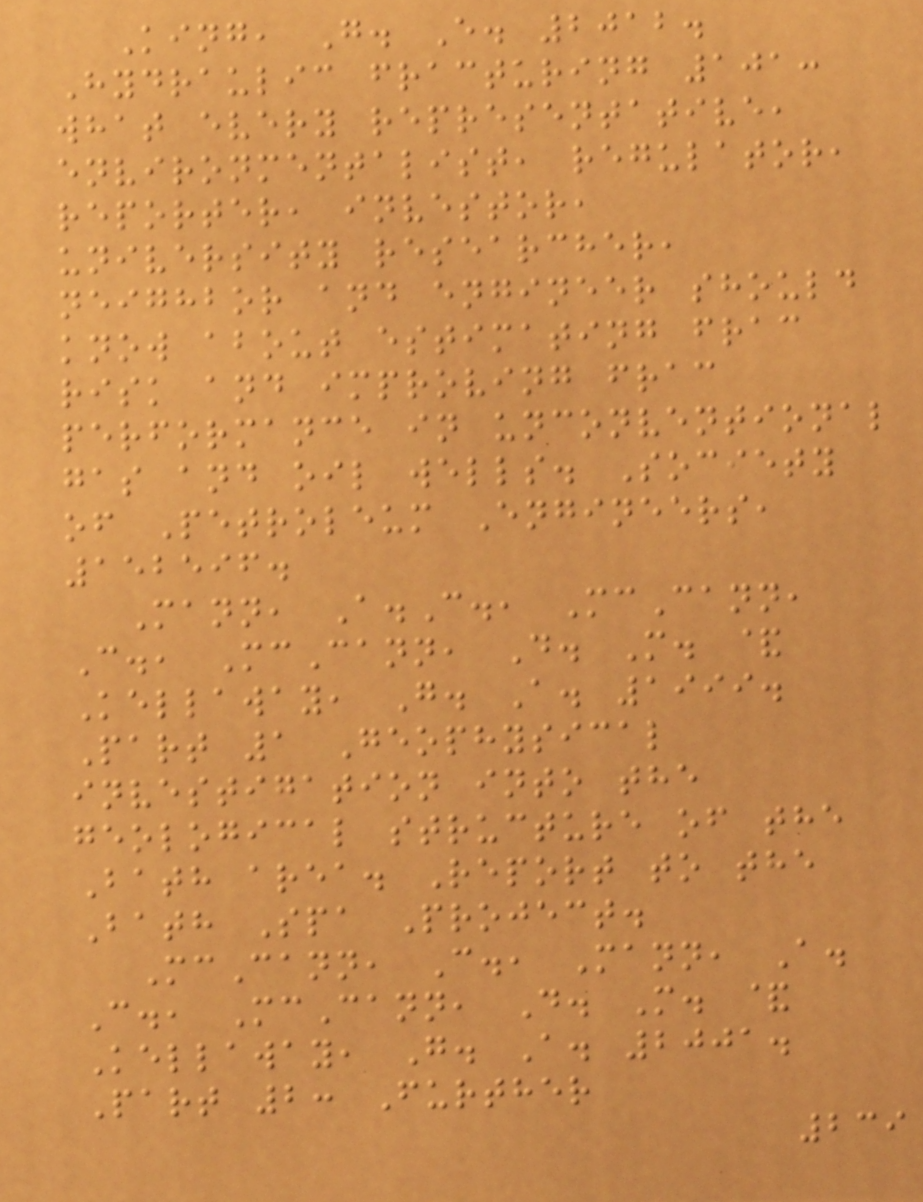King, G. E. 2012.
Hydraulic fracturing 101:
what every representative,
environmentalist, regulator,
reporter, investor,
university researcher,
neighbor and engineer should
know about estimating frac
risk and improving frac
performance in unconventional
gas and oil wells. Society
of Petroleum Engineers,
152596.
Mann, A.C., McCann,
C., McCann, D. M. &
Kellaway, G. A. 1999.
Part 1 Geophysical
investigation into the
geological structure of the
Bath area. Report to the
Bath Spa Project.
McCann, C., Mann, A.
C., McCann, D. M. &
Kellaway, G. A. 2001.
Part 2: Further
239
